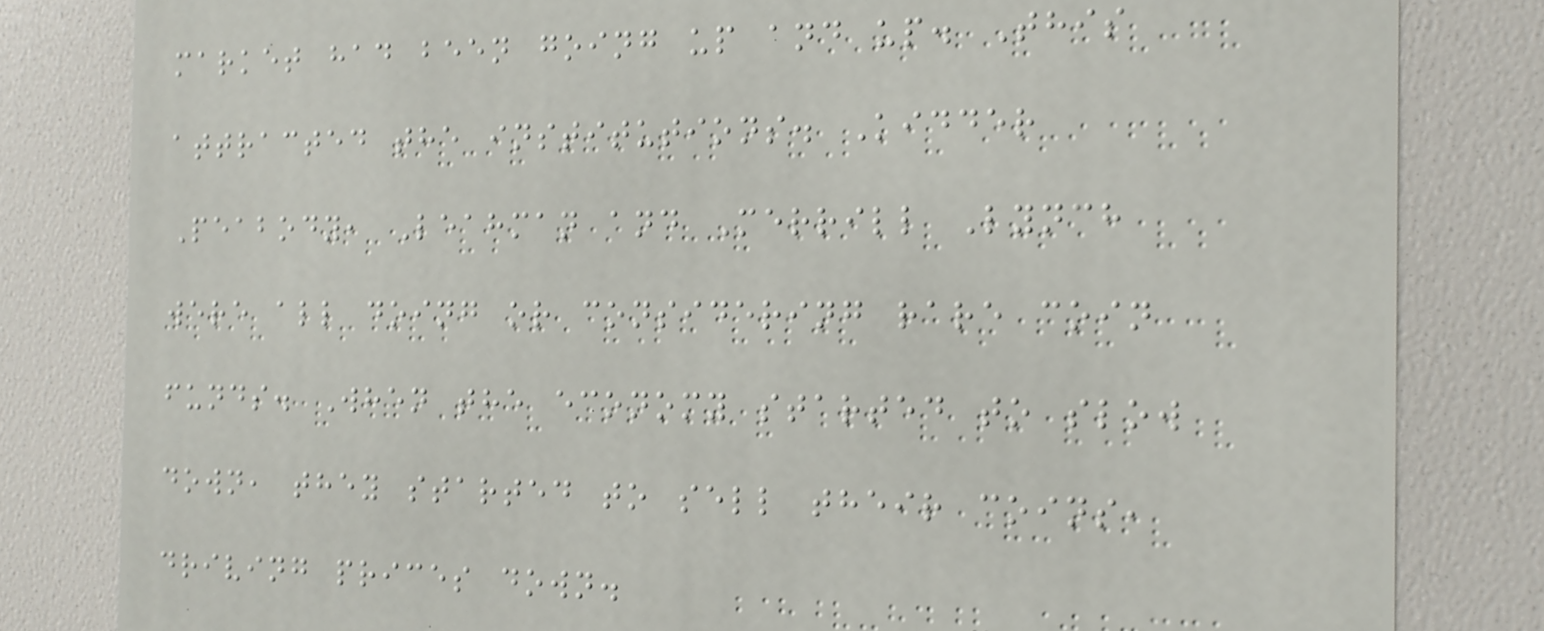market had been going up and up. This
attracted the institutions. Kidder
Peabody, Leahman and Merrill Lynch
were all doing or considering rare coin
funds. When the economy started to slow
down, they started to sell their coins,
driving prices down.
